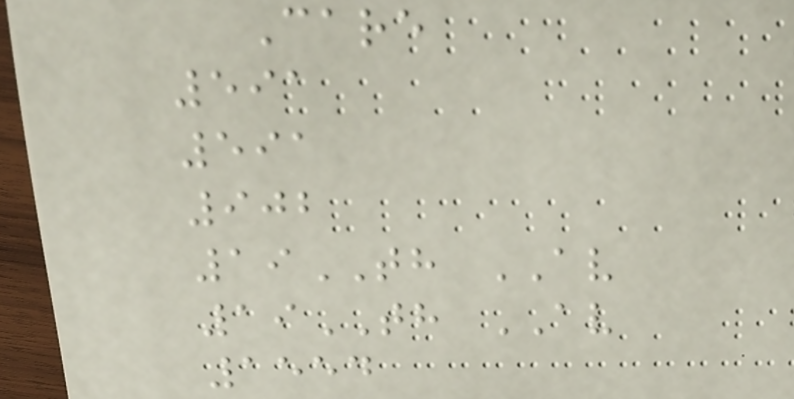Care
591
591
902
19TH AV
19TH AV
1554
